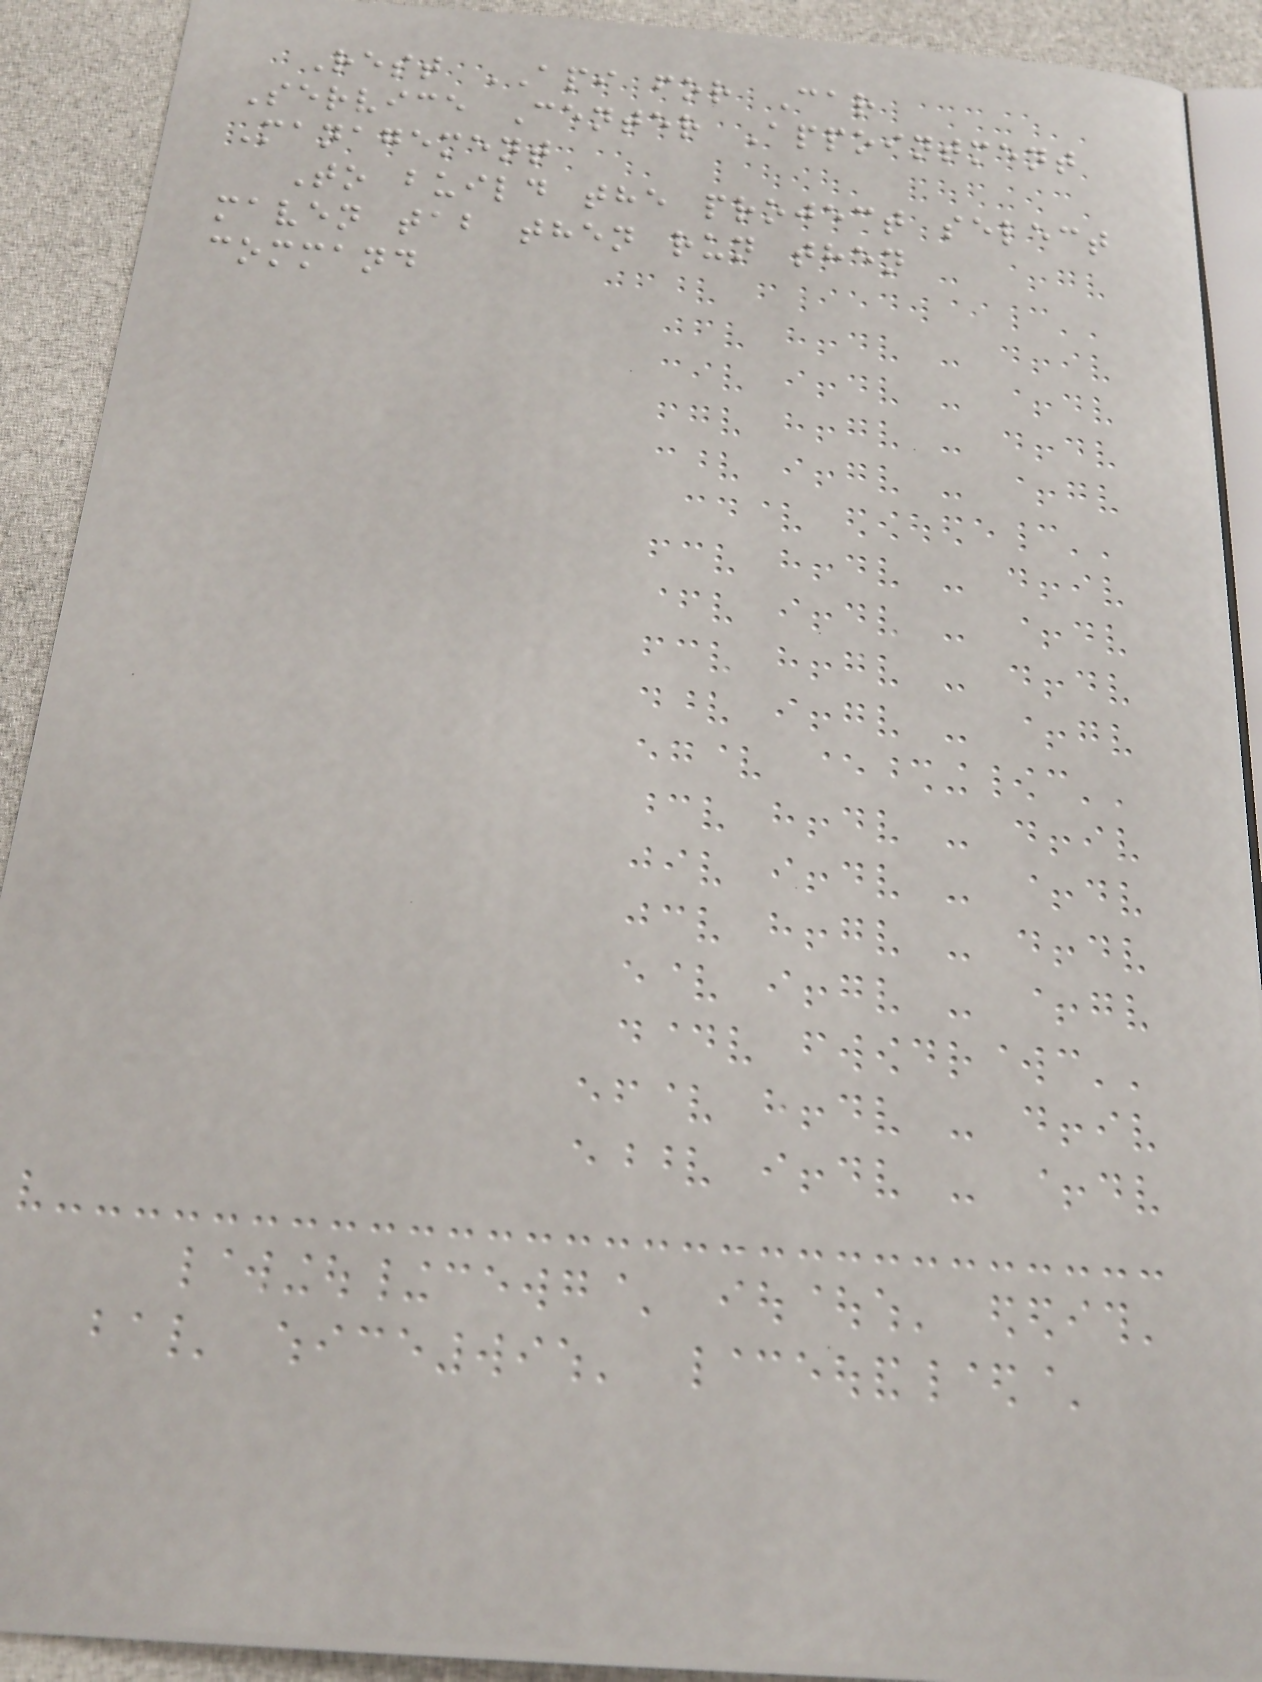Rest API for Car
Service Center Appointment
Management
To build the project select
maven tab then run then
command
